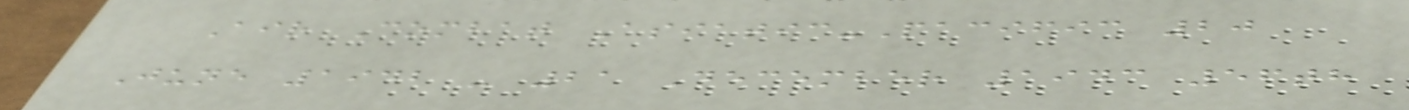Air Combat Asiatic-Pacific 20
June 1942 - 21 December 1943 56th
